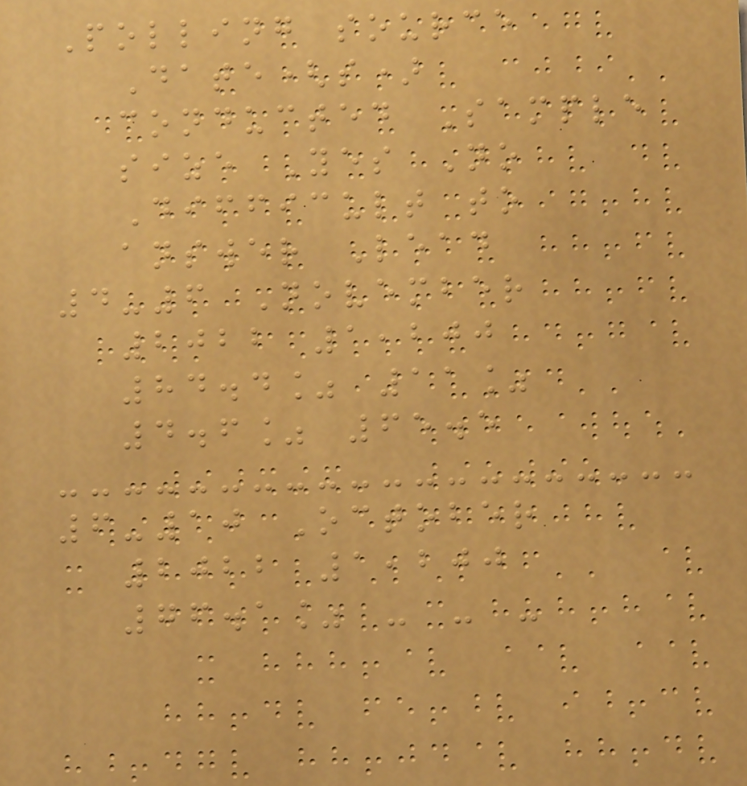Polling source
Date(s)
conducted Sample
size Yes No
Difficult to
answer Lead
4-6 November
2022 1,200
84.4% 11%
4.6% 65.5
6-10 October
2022 1,200
76.1% - - -
